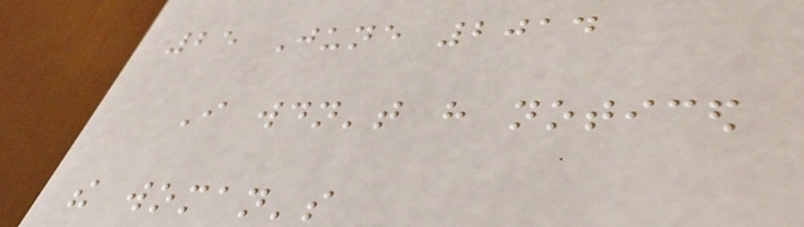25 June 2014
I wouldn't have noticed
the woman's
